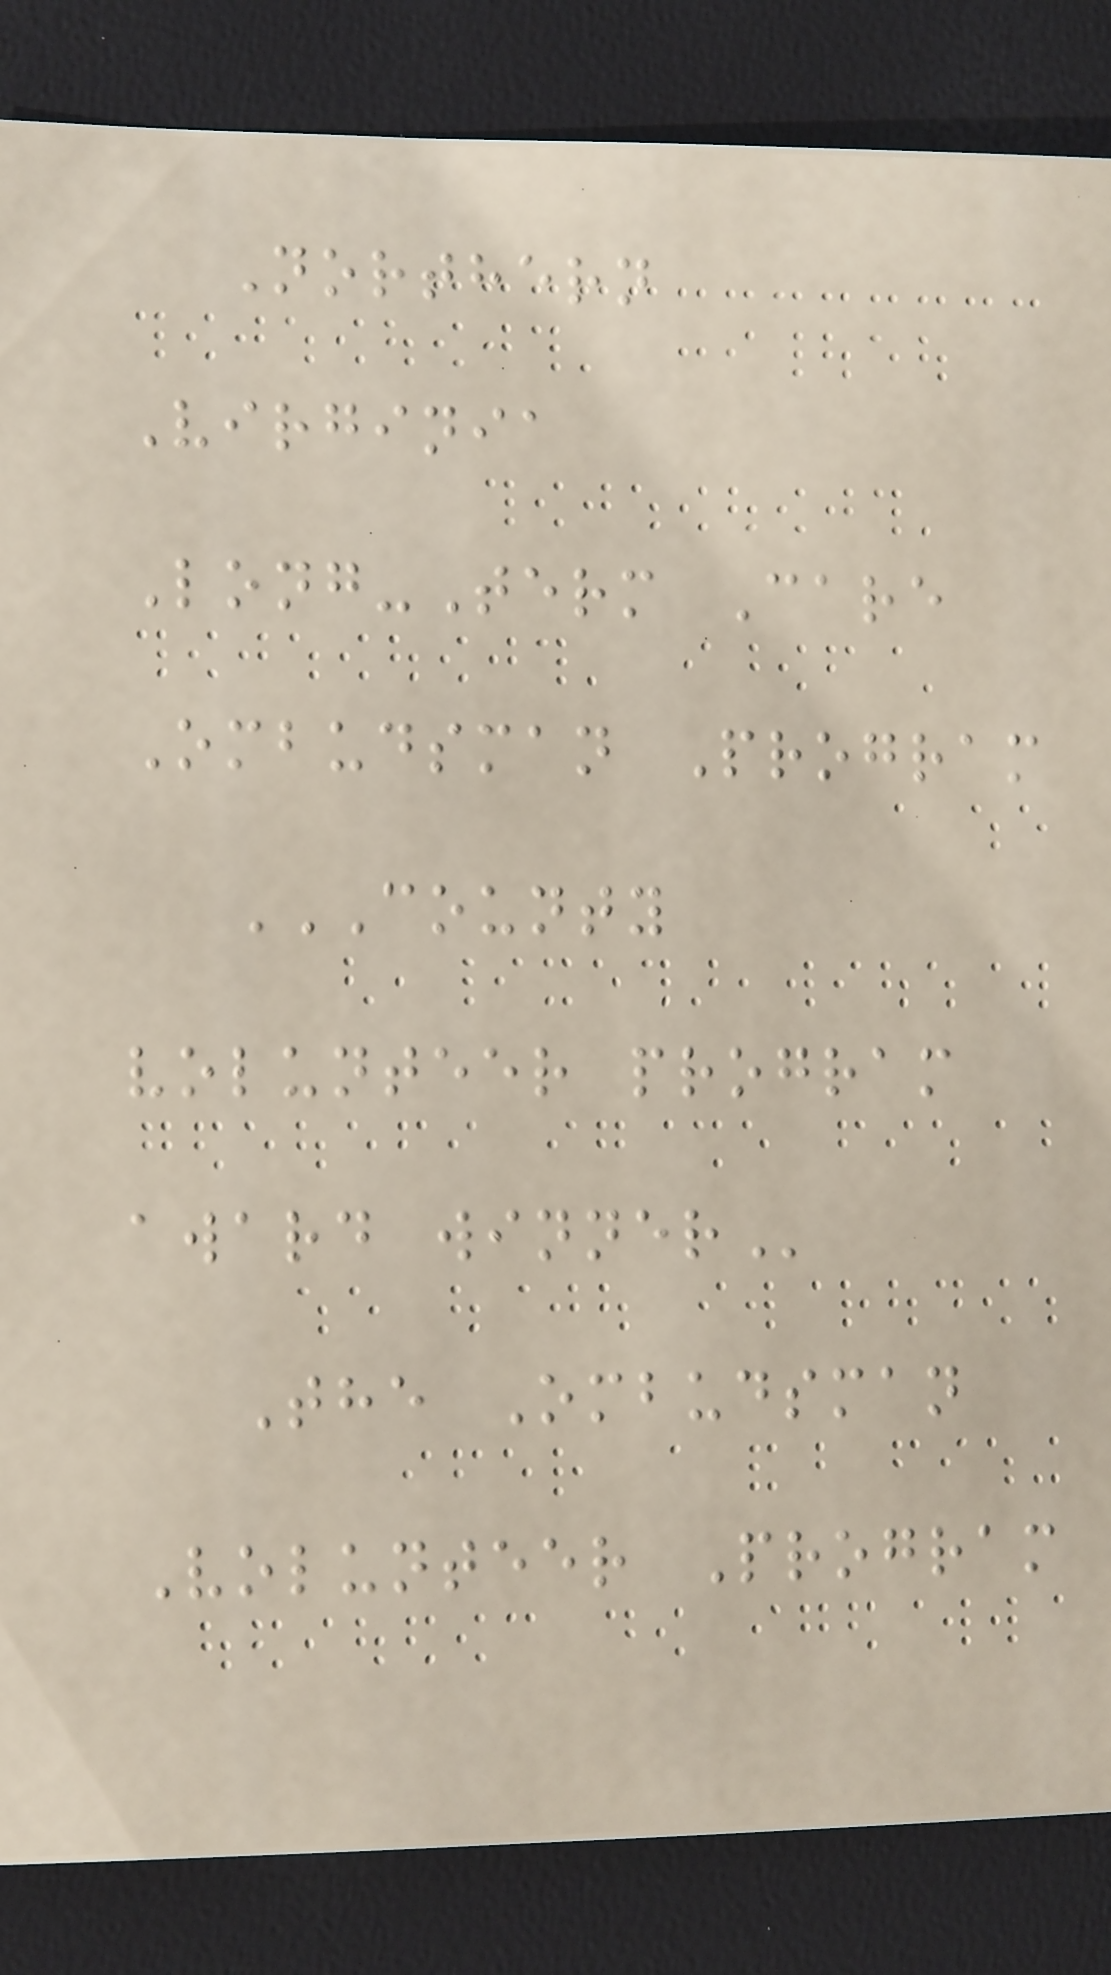Northern
Virginia
Long-Term Care
Ombudsman Program
COUNTY
VOLUNTEER PROGRAM
AWARD WINNER
The Ombudsman
Volunteer Program
